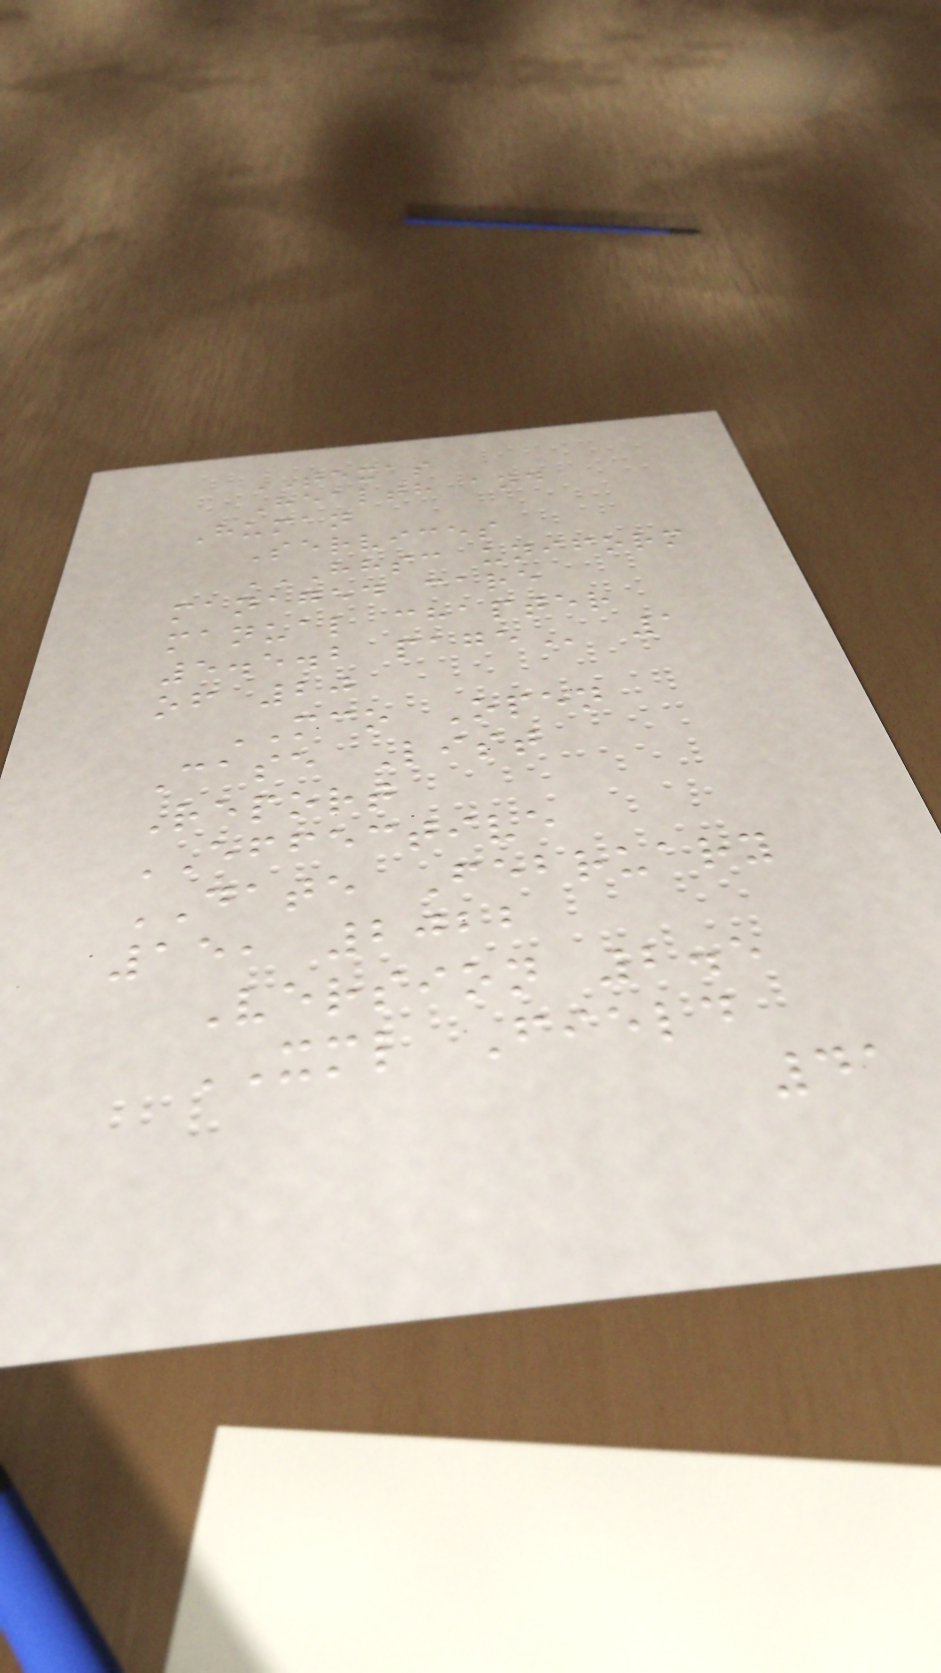TEXAS
Health and
Human
Services
HHSC UNIFORM
MANAGED CARE
MANUAL CHAPTER
5.5.2 PAGE 1
of 20
MCO Open
Case List
Report
EFFECTIVE
DATE February
15, 2022
Version 2.5
XML Field
41
